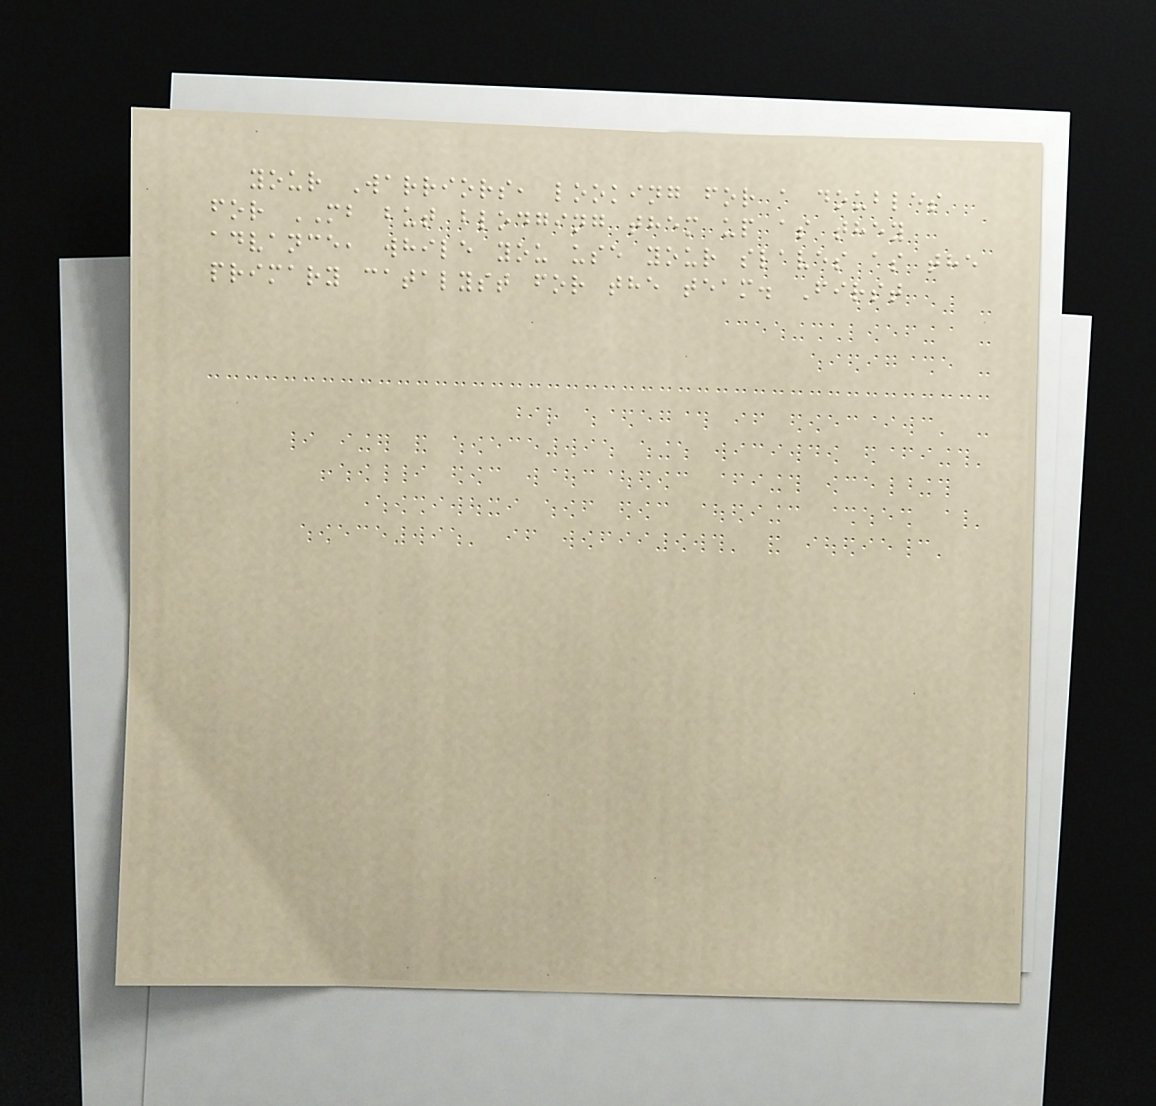your Warriors, looking for a doubles
for MB but blodging them up as they
advance, while you use your slaves as the
primary catalyst for the team. First
